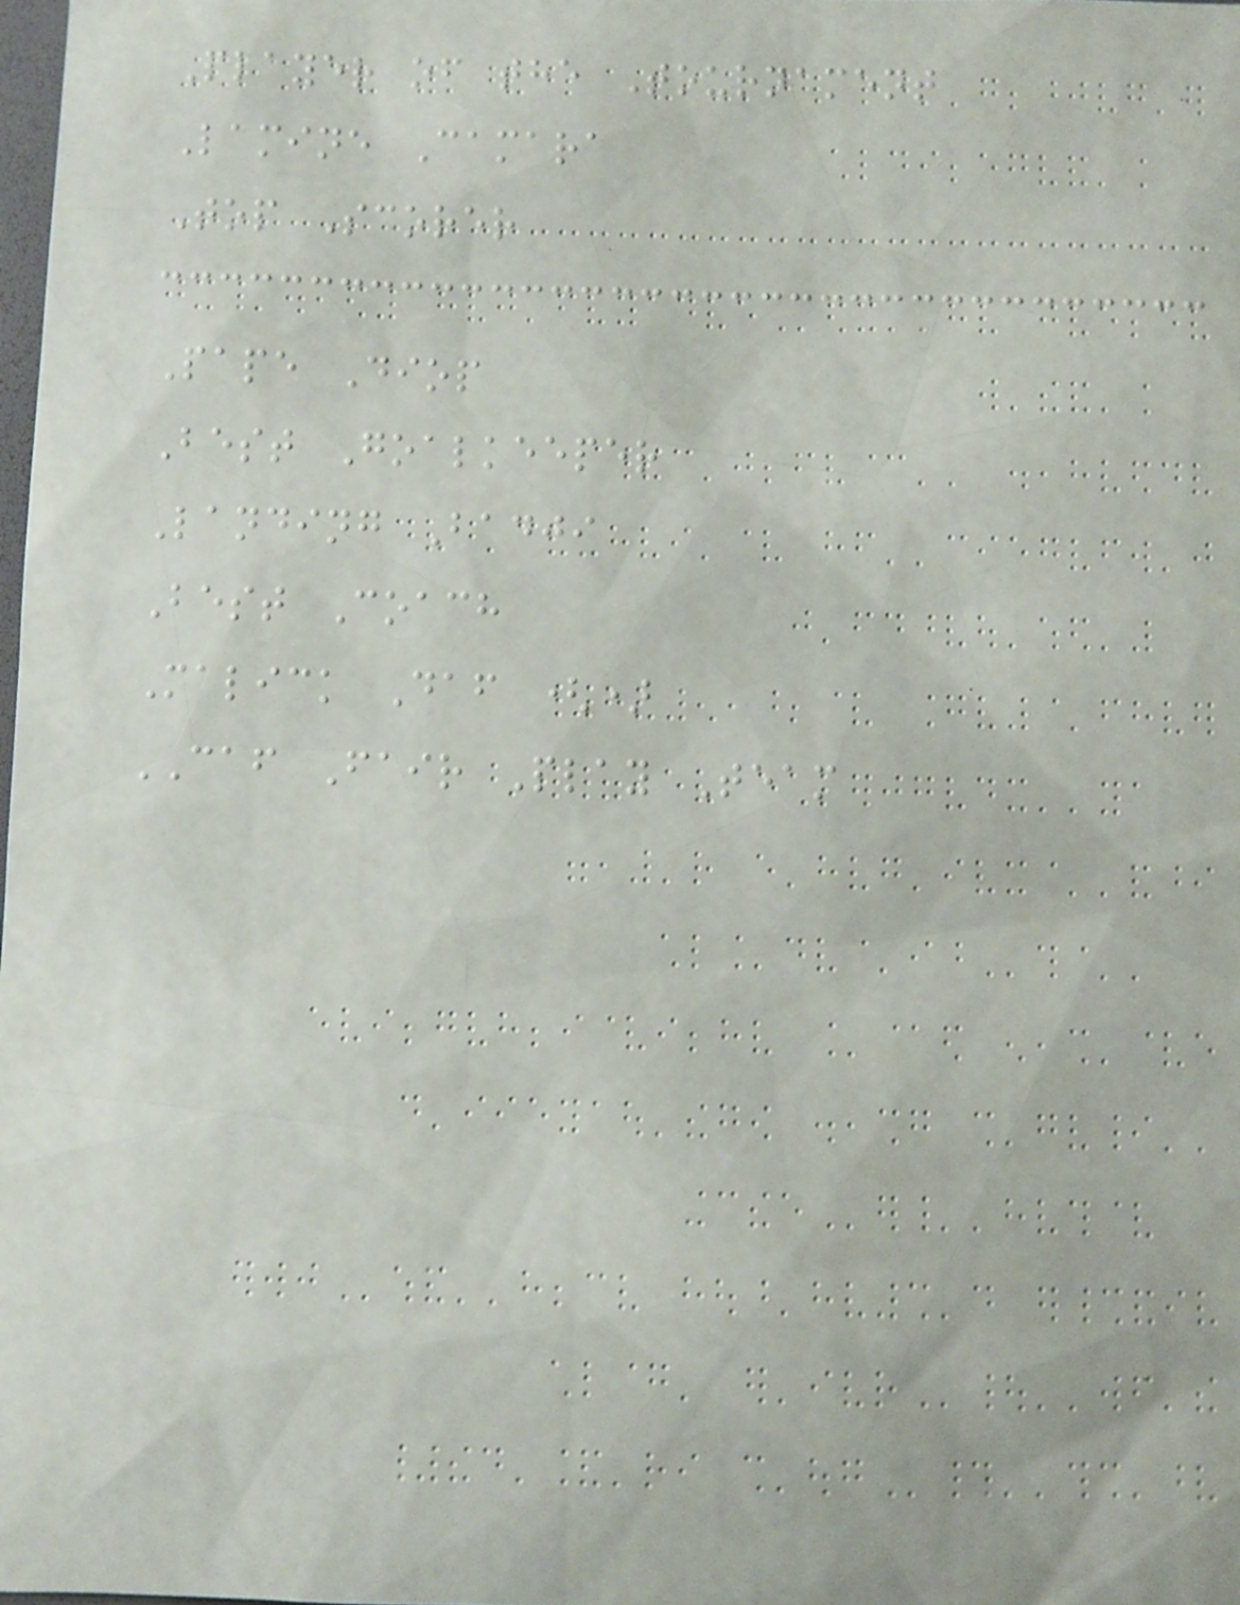Player of the Tournament
Lamine Camara
Top Scorer
Pape Diop
Best Goalkeeper
Landing Badji
Best Coach
Malick Daf ()
CAF Fair Play Team
